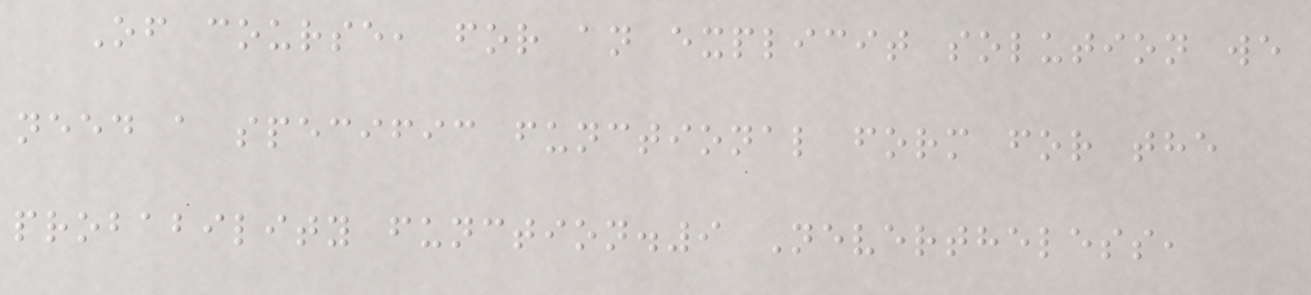Of course, for an explicit solution we
need a specific functional form for the
probability function.9 Nevertheless,
